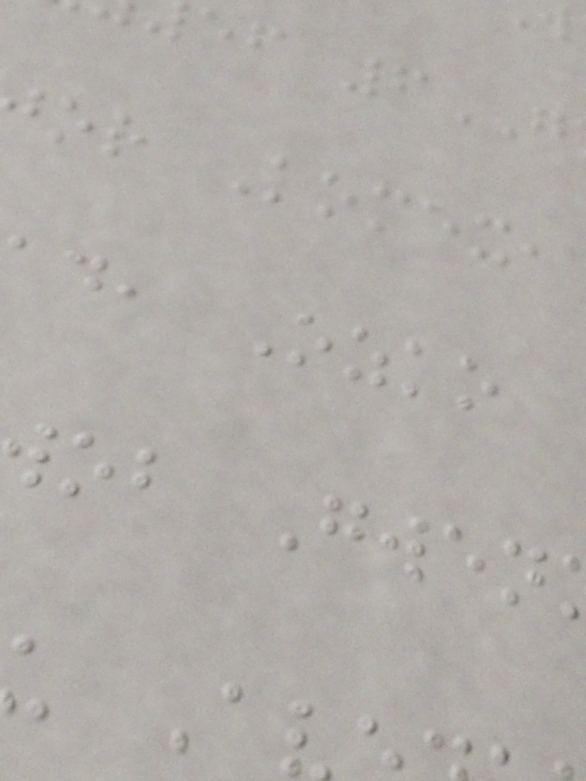ef 6
or Komex,
d, Ozko
ob Gwen
